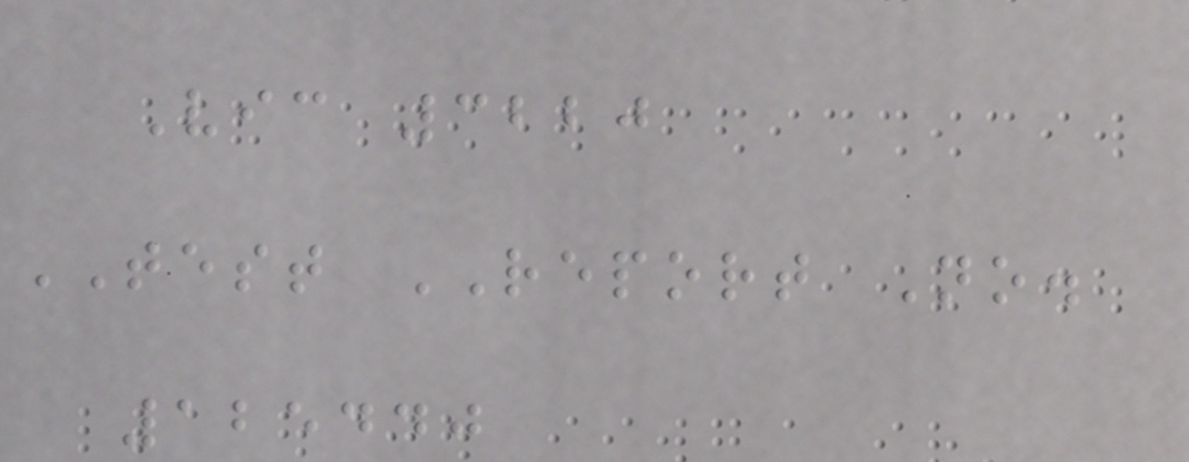Vic 3220
TEST REPORT No.
125440
